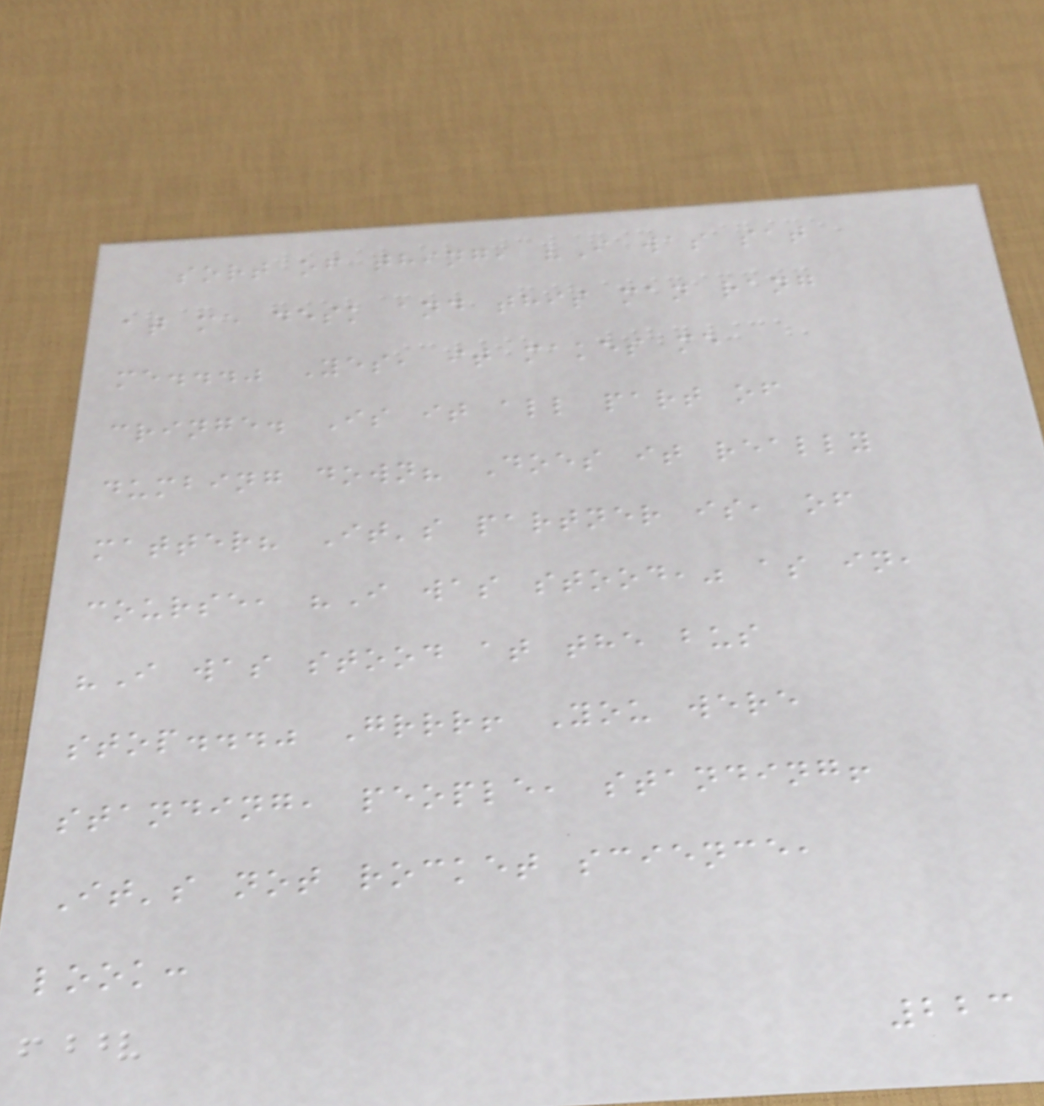sort of thing, "I was sat
at me desk and this man rang
me..." Yes, it makes me
cringe. Is it all part of
dumbing down? Does it really
matter? It's partner is, of
course, "I was stood," as in,
"I was stood at the bus
stop..." Grrr! You were
standing, people, standing!
It's not rocket science,
look:
223
